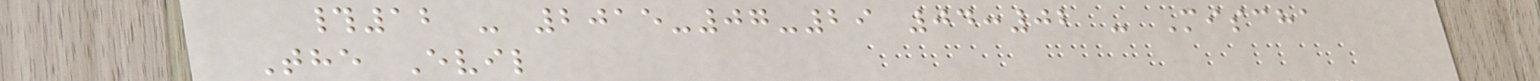#12 - 2015-07-29 04:02 - Mischa
The Evil
